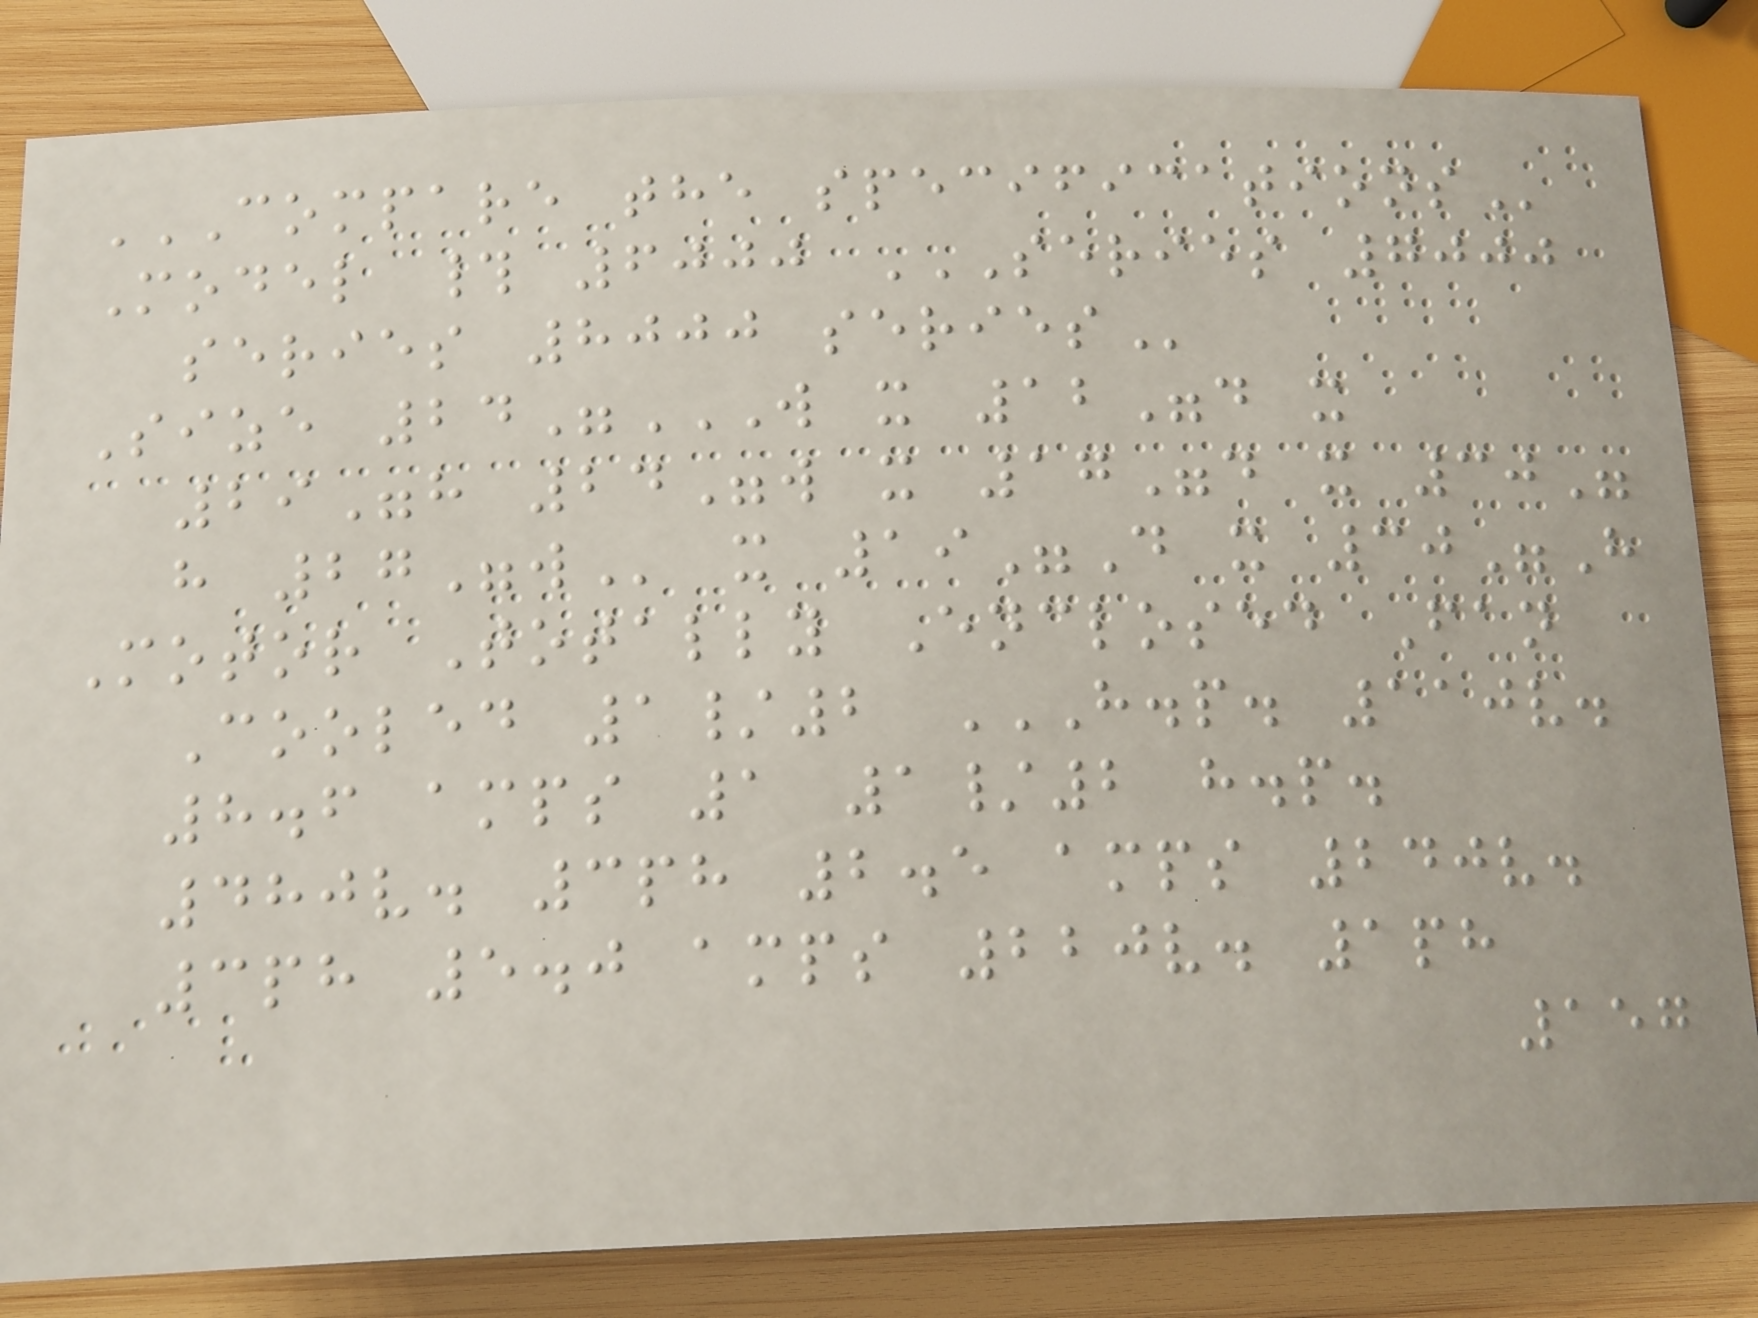COMPARE THE SPECIFICATIONS
Model # 6000 SERIES 7000
SERIES 8000 SERIES
Size 24"W X 12"D X
29"H 24"W X 17"D X 30"
H 27"W x 19"D x 30"H
Motor Totally Enclosed Fan
Cooled 1/2 H.P. 110V.
8.6 AMPS 1 1/2 H.P.
480V. 3PH 2.5 AMPS 240V.
3PH 5.0 AMPS 220V. 1PH
157
